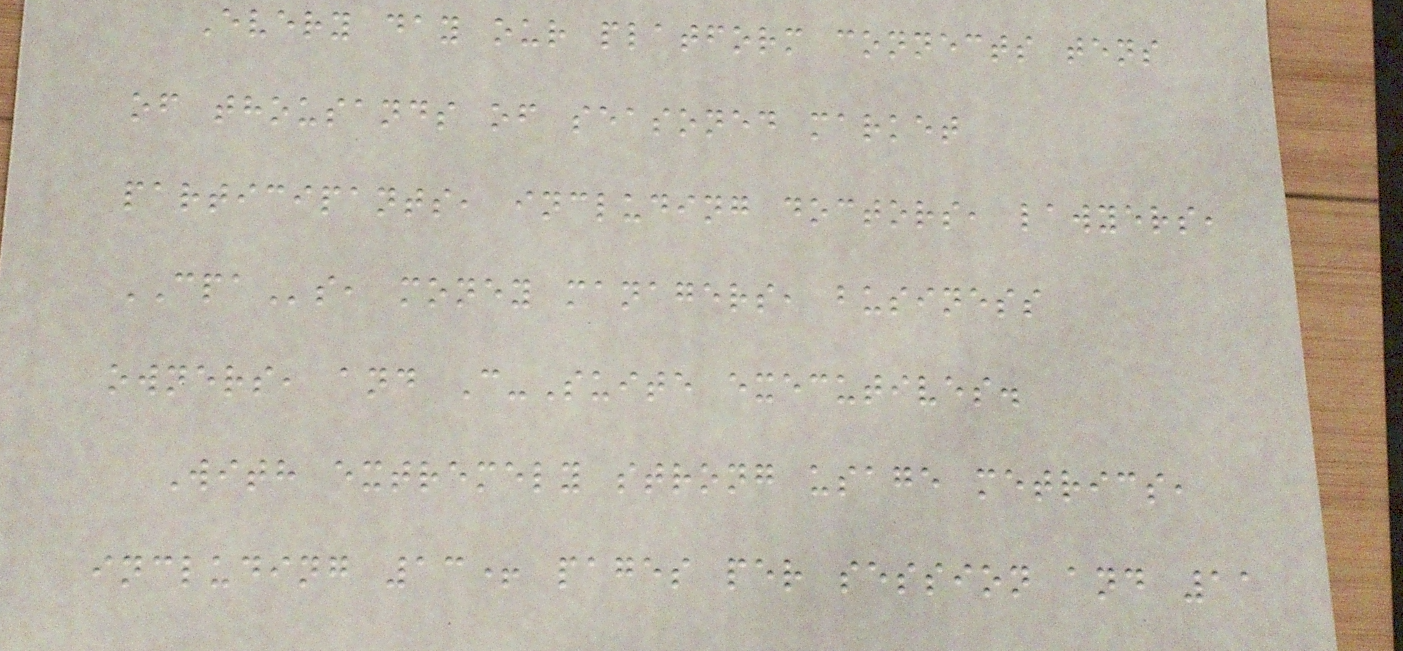Every day our platform connects tens
of thousands of seasoned market
participants, including doctors, lawyers,
CPAs, money managers, business
owners, and C-Suite executives.
With extremely strong usage metrics,
including 13+ pages per session and 11
